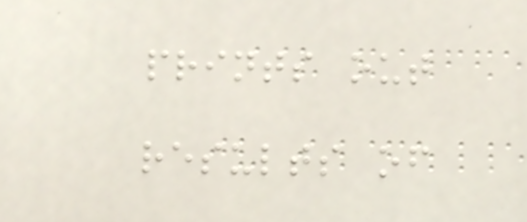prints out
results of
